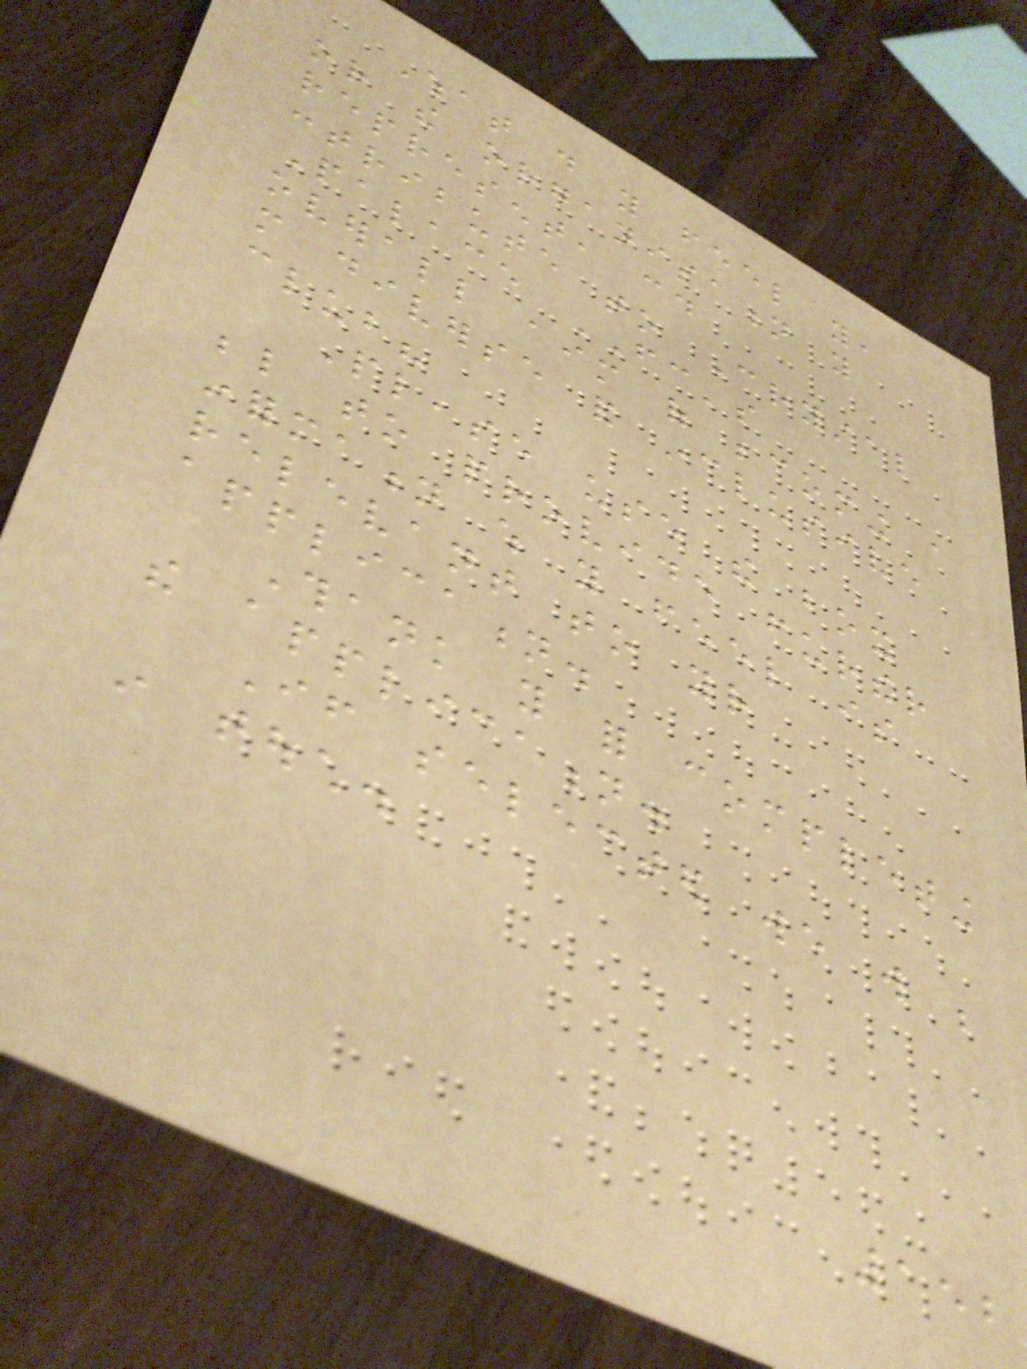What do you feel you,
or the organisation you
represent, could
contribute to Crystal
Palace FC's
overall aim of becoming a
more diverse and inclusive
club?
Please use the box
below to provide further
information which you feel is
relevant to your
application.
Thank you for completing
the application.
If selected we will be
in touch.
152
